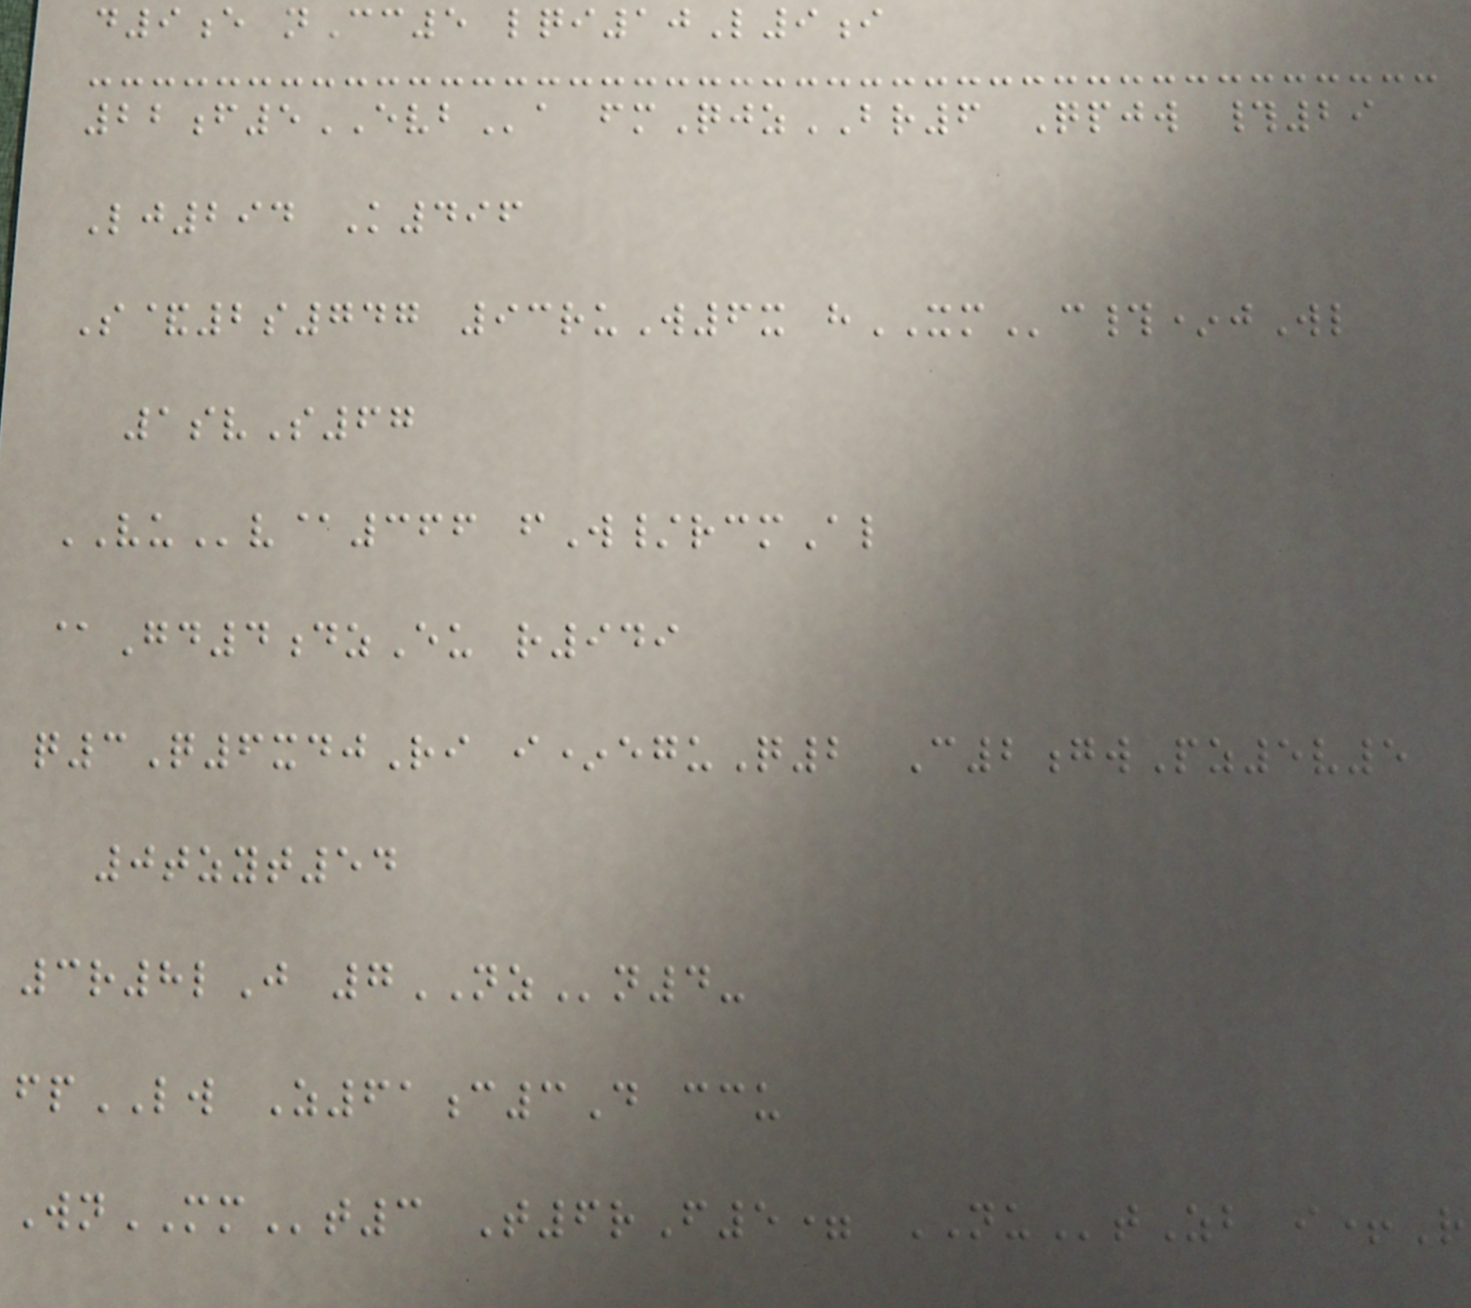d9e nCc5 lqi10L9i
22f5EVBa fmQjzBR6 Qpjw #29
Lj294 K496
S&2s747 93ruW6x hXMc#*jWl
1svS67
VUv@366 fW/rcmAl
@Gd4dzEu r949
q3Q6xdjRi i*eguQ2 C2gwPz5v5
0tzyt54
3r8lJ 7NZn4-
fpLW Z61c3D ccu
WnMMt3 T6rF5= NUtZb i+R
